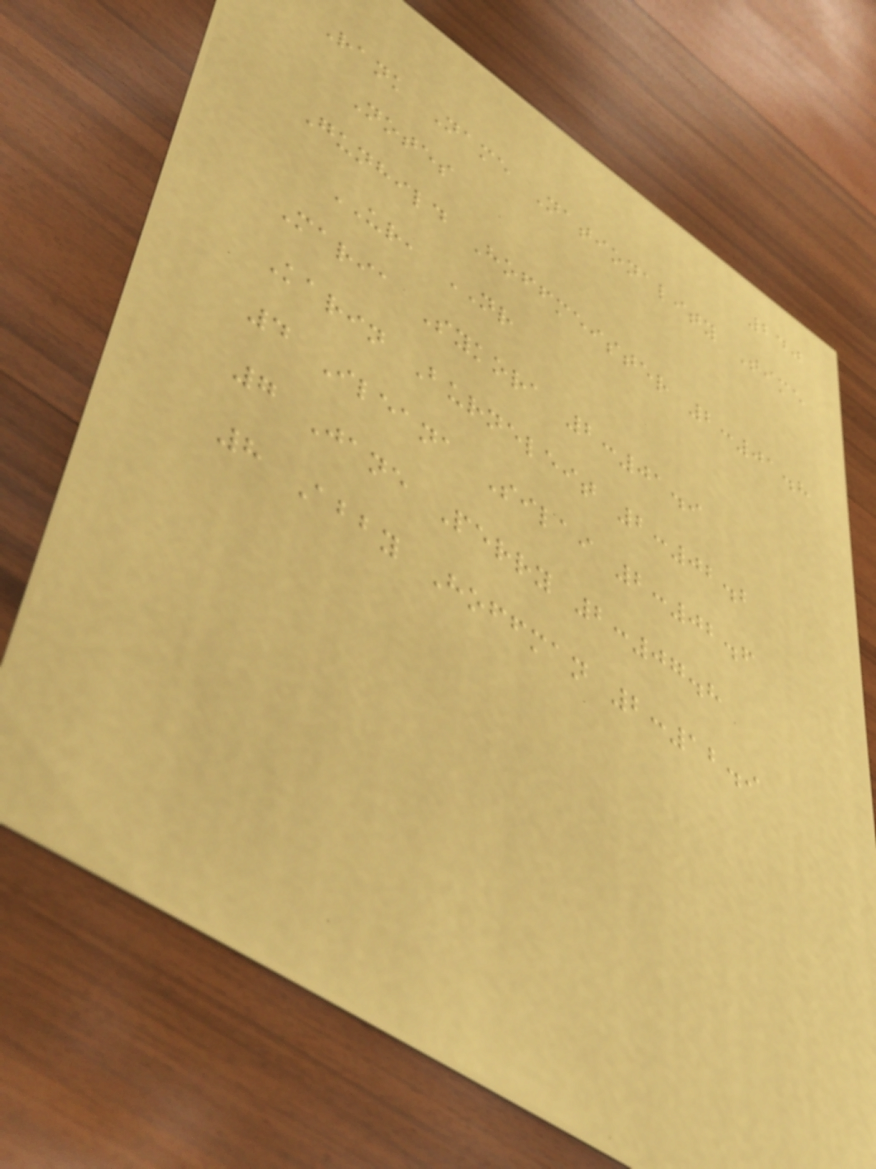240
Rank Name Nationality Time
Notes
Gunhild Hoffmeister 2:01.8
UR, NR
Maria Sykora 2:01.9
Karin Burneleit 2:02.2
4 Ileana Silai 2:02.6
7 Jane Perry 2:07.8
8 Abby Hoffman 2:12.9
